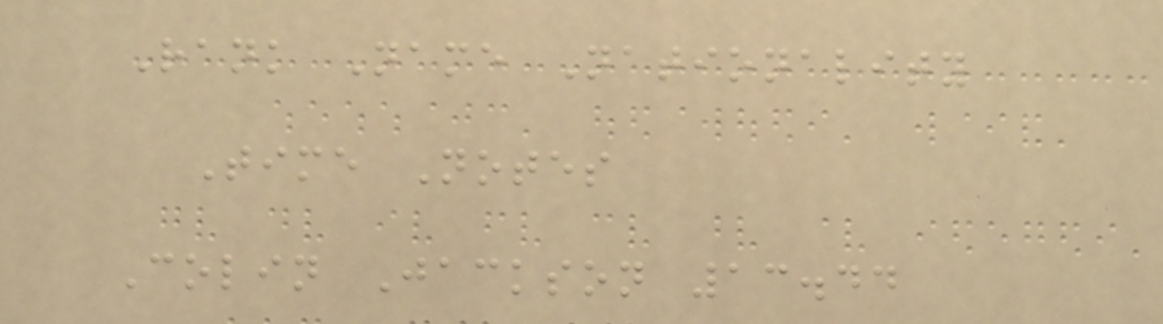Rank Name Nationality
Time Notes
Colin Jackson 13.44
